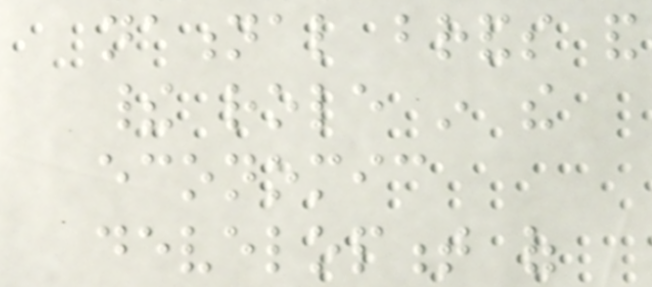national brands and
their role in the
economic
development of
